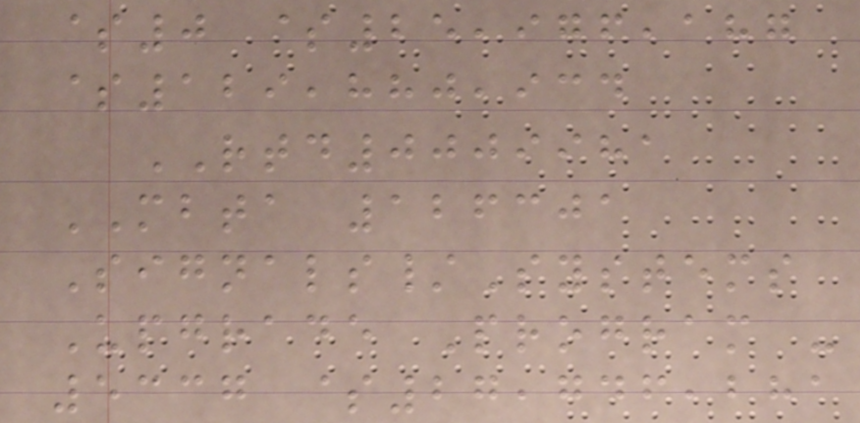$0 $25,976,187
$129,880,934
RTD0009981
MBTA 126301
Signals/Systems
Upgrade Program -
5337 $27,746,281
